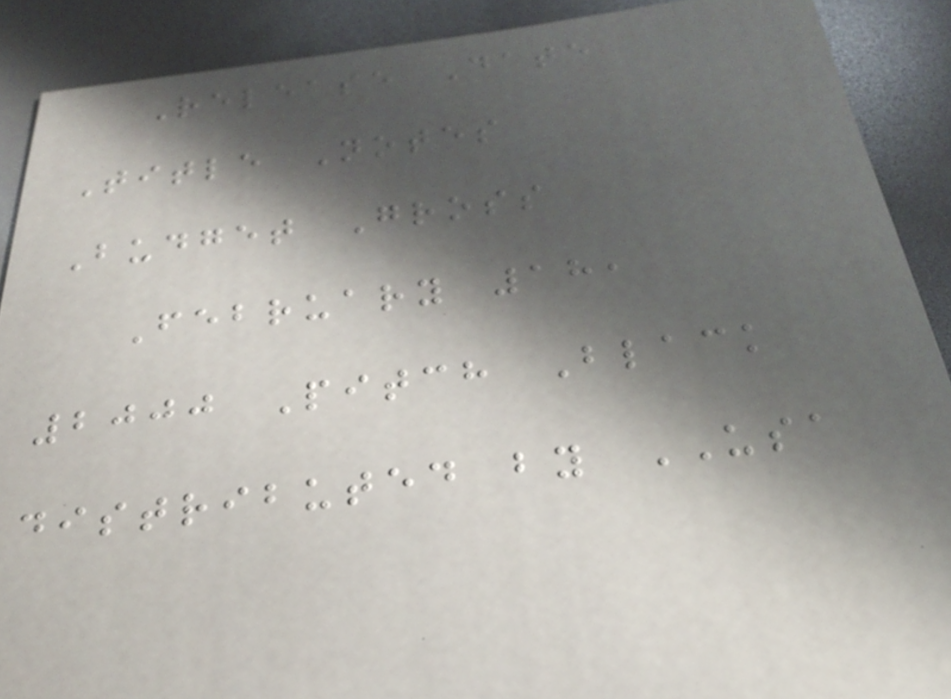Release Date
Title Notes
Budget Gross
February 18,
2000 Pitch Black
distributed by USA
